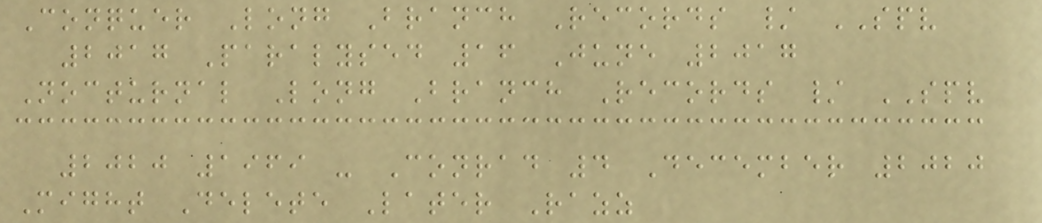Conquer Long Branch Records / SPV
2017 Paralysed 16 June 2017
Nocturnal Long Branch Records / SPV
2020 1969 - Conrad 4 December 2020
Might Delete Later Razz
